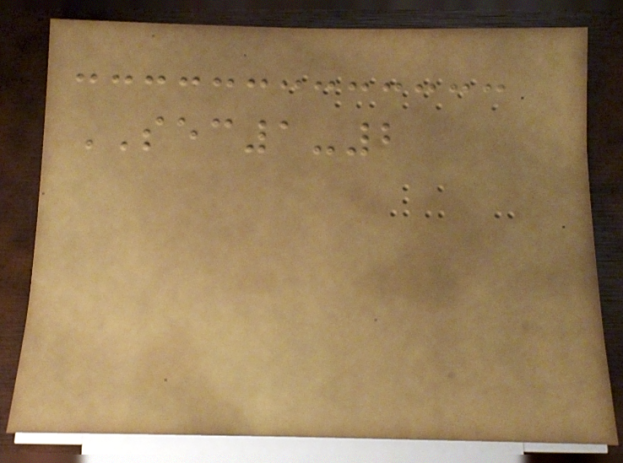SEC1-2
